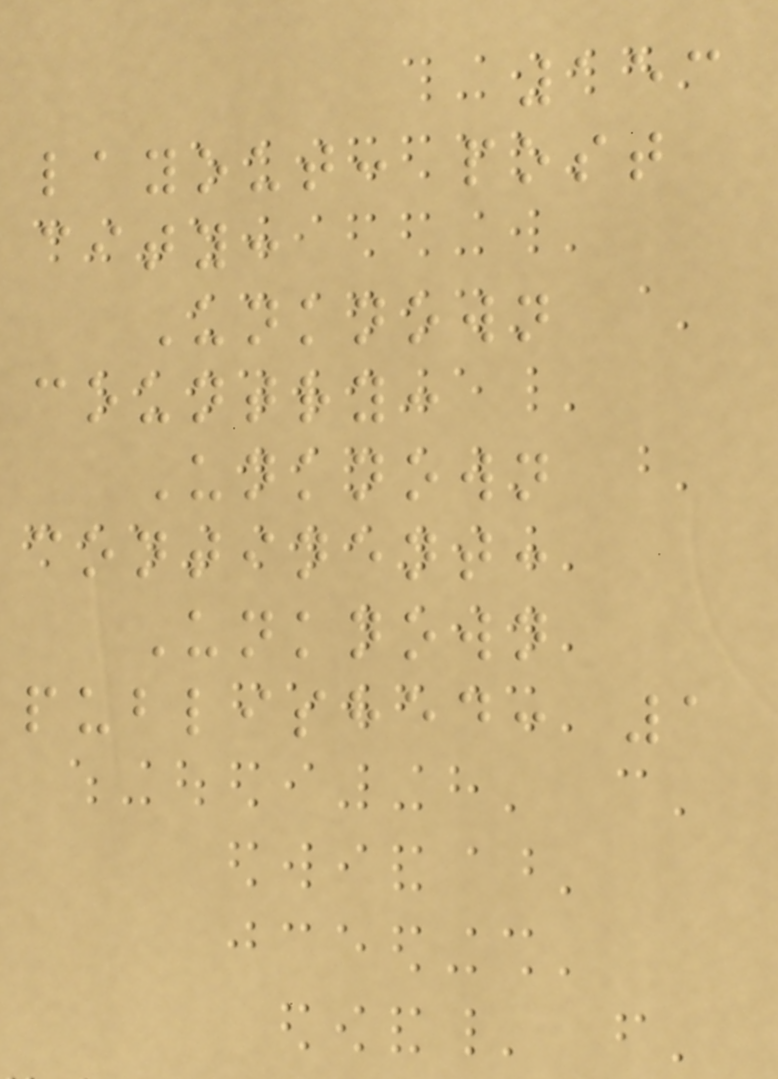153
layout: post
city:
Unknown
country:
Unknown
continent:
Unknown
published: 1
